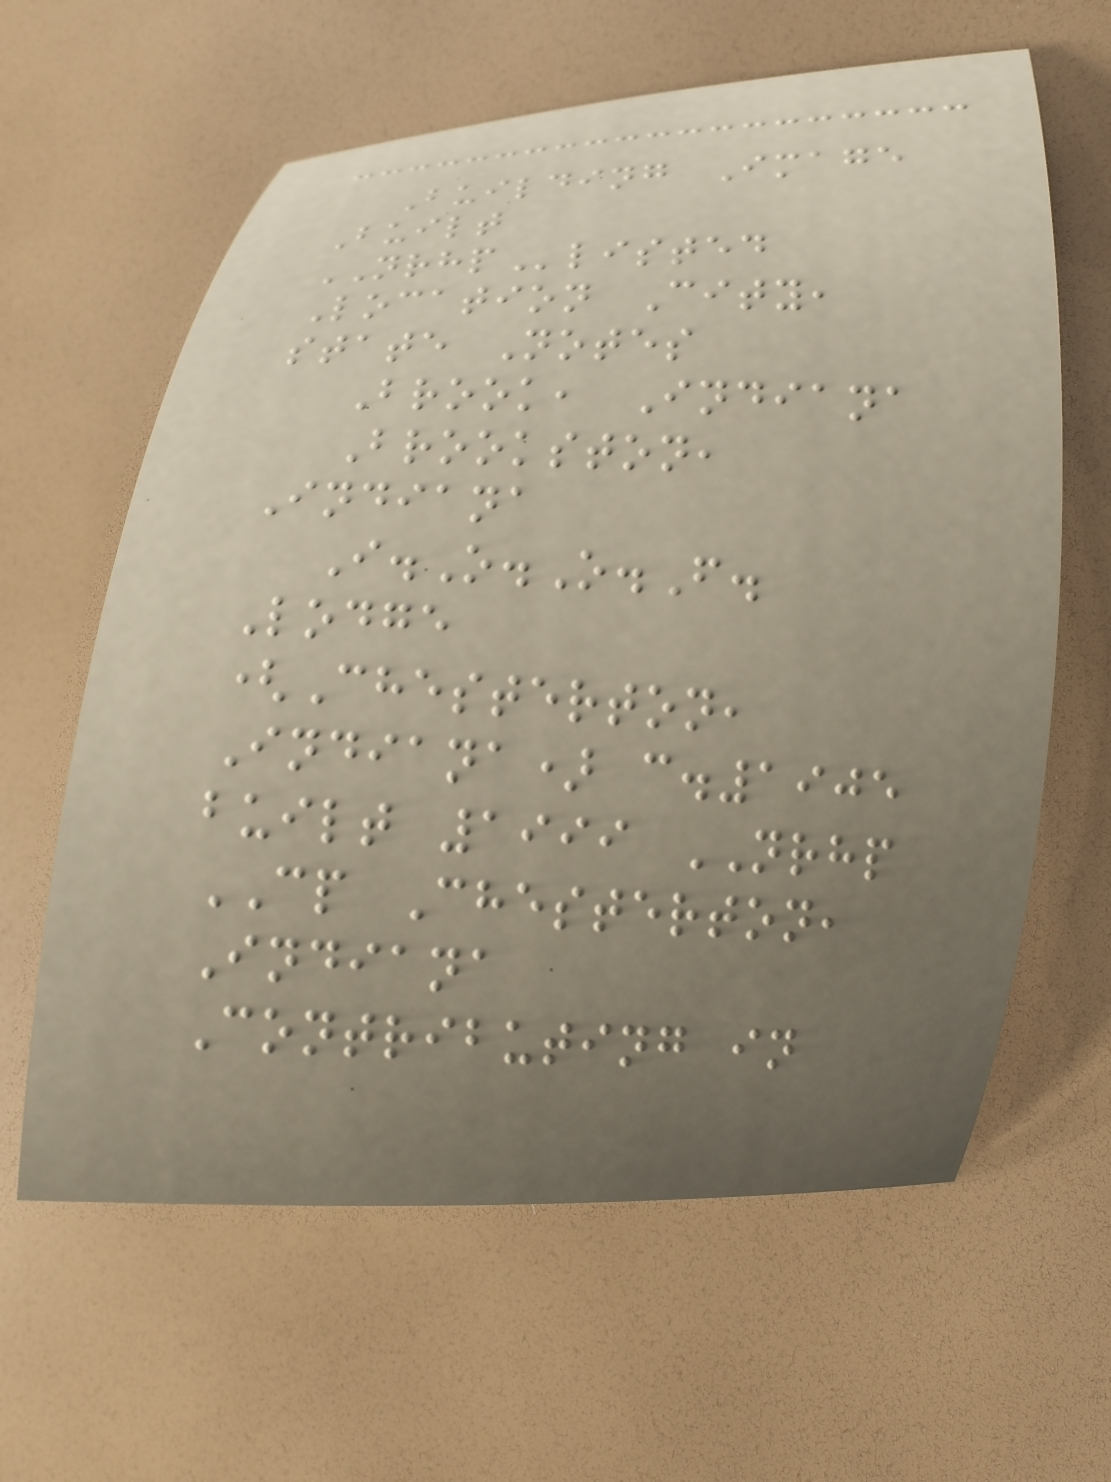Building Image
Built
NRHPlisted
Location City,
state Notes
Brook, Indiana
Brookston,
Indiana
I.O.O.F.
Lodge
(Chesterton,
Indiana) c.1905
built 1999 NRHP
CP Chesterton,
Indiana
Contributing in
